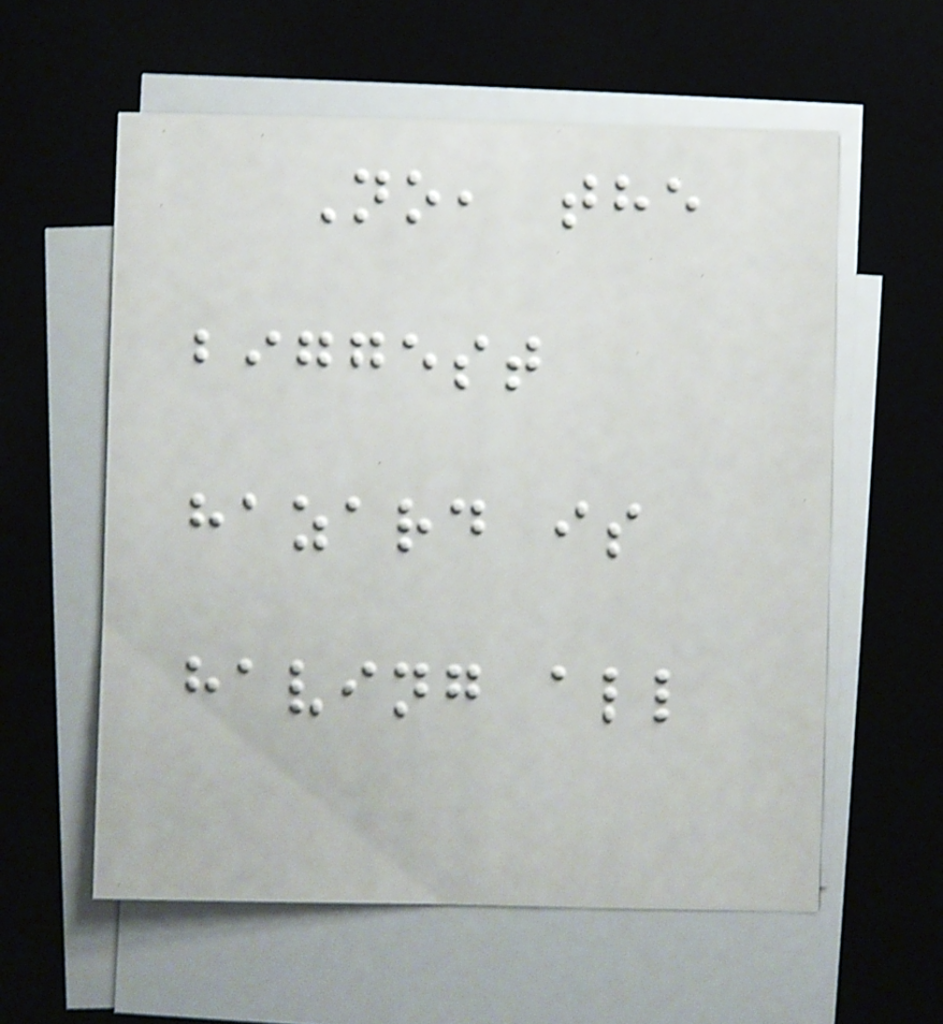No, the
biggest
hazard is
having all
